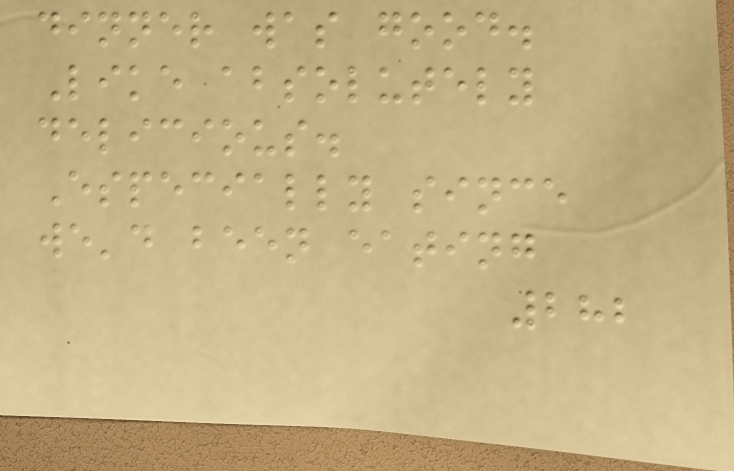dinner was good.
Like absolutely
delicious.
Especially since
we'd been eating
282
